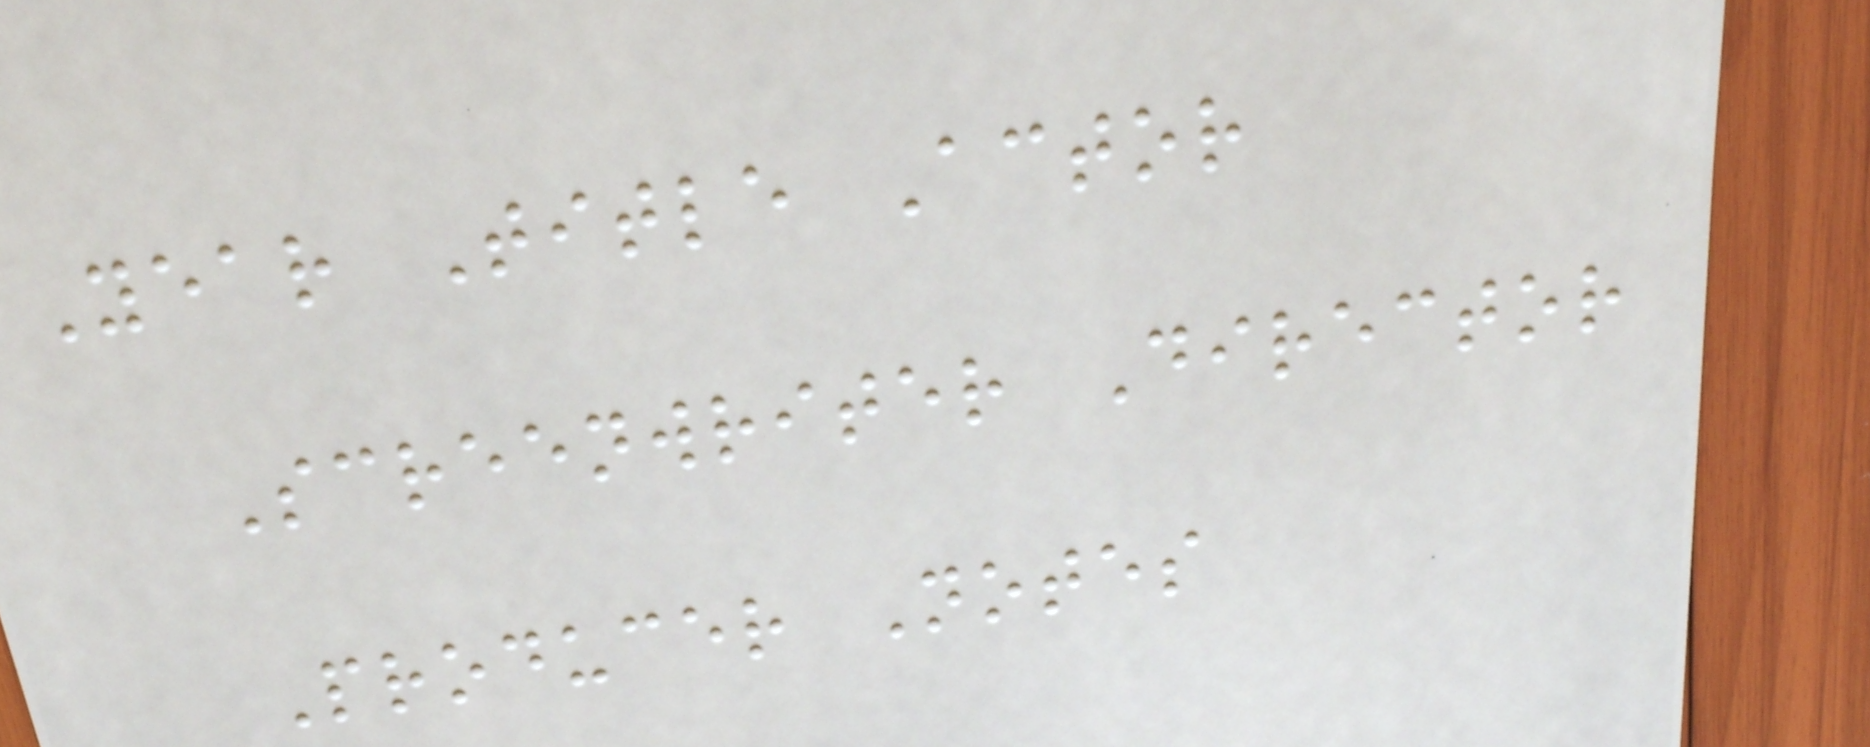Year Title Actor
Screenwriter Director
Producer Notes
